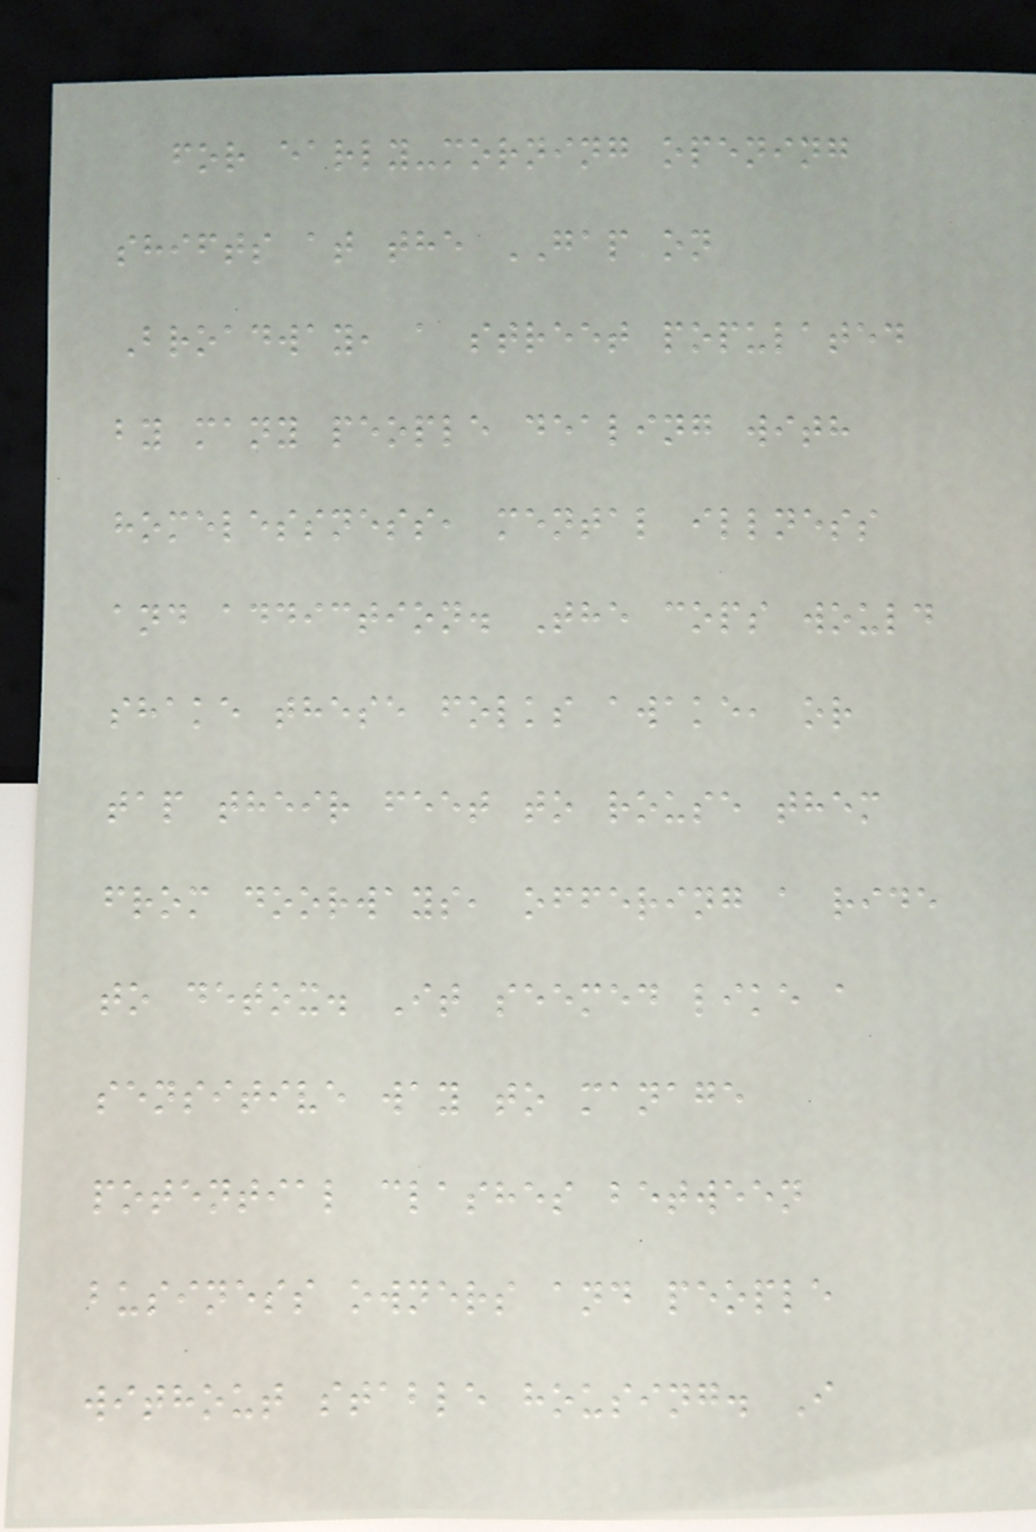for early-morning opening
shifts at the GAP on
Broadway, a street populated
by many people dealing with
homelessness, mental illness
and addiction. The cops would
shake these folks awake, or
tap their feet to rouse them
from doorways, offering a ride
to detox. It seemed like a
sensitive way to manage
potential clashes between
business owners and people
without stable housing. I
